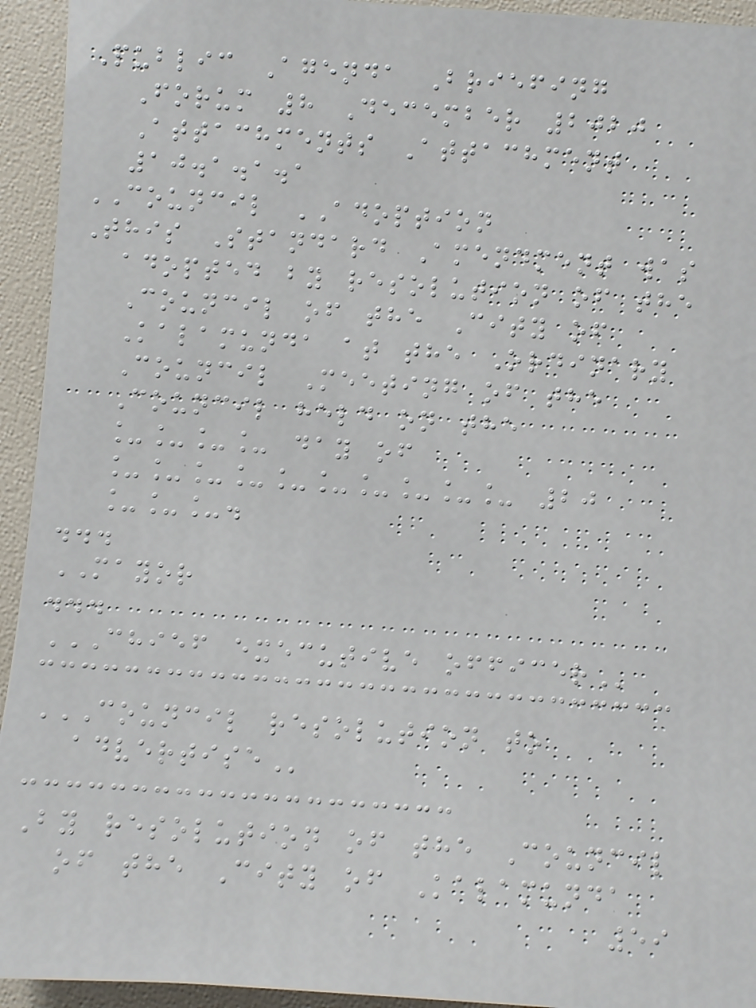Public Agenda Briefing
Forum 8 December 2020
Attachments Attachment
10.1.1.1
COUNCIL ADOPTION
This Standard Amendment was
adopted by resolution of the
Council of the City of
Kalamunda at the Ordinary
Council Meeting of the
Council held on the
____ day of
__________ 20
___.
...
MAYOR
...
CHIEF EXECUTIVE OFFICER
COUNCIL RESOLUTION TO
ADVERTISE
By resolution of the Council
of the City of Kalamunda
59
